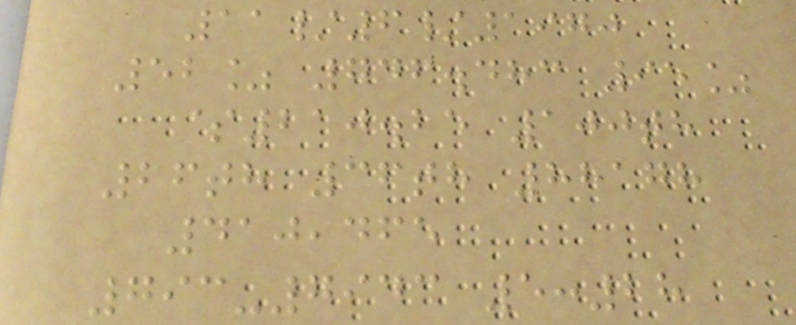11/6/1970
52% 746.483 95%
$210.25 100th
26th 36th 88178
410,465
793-7943 5:28
